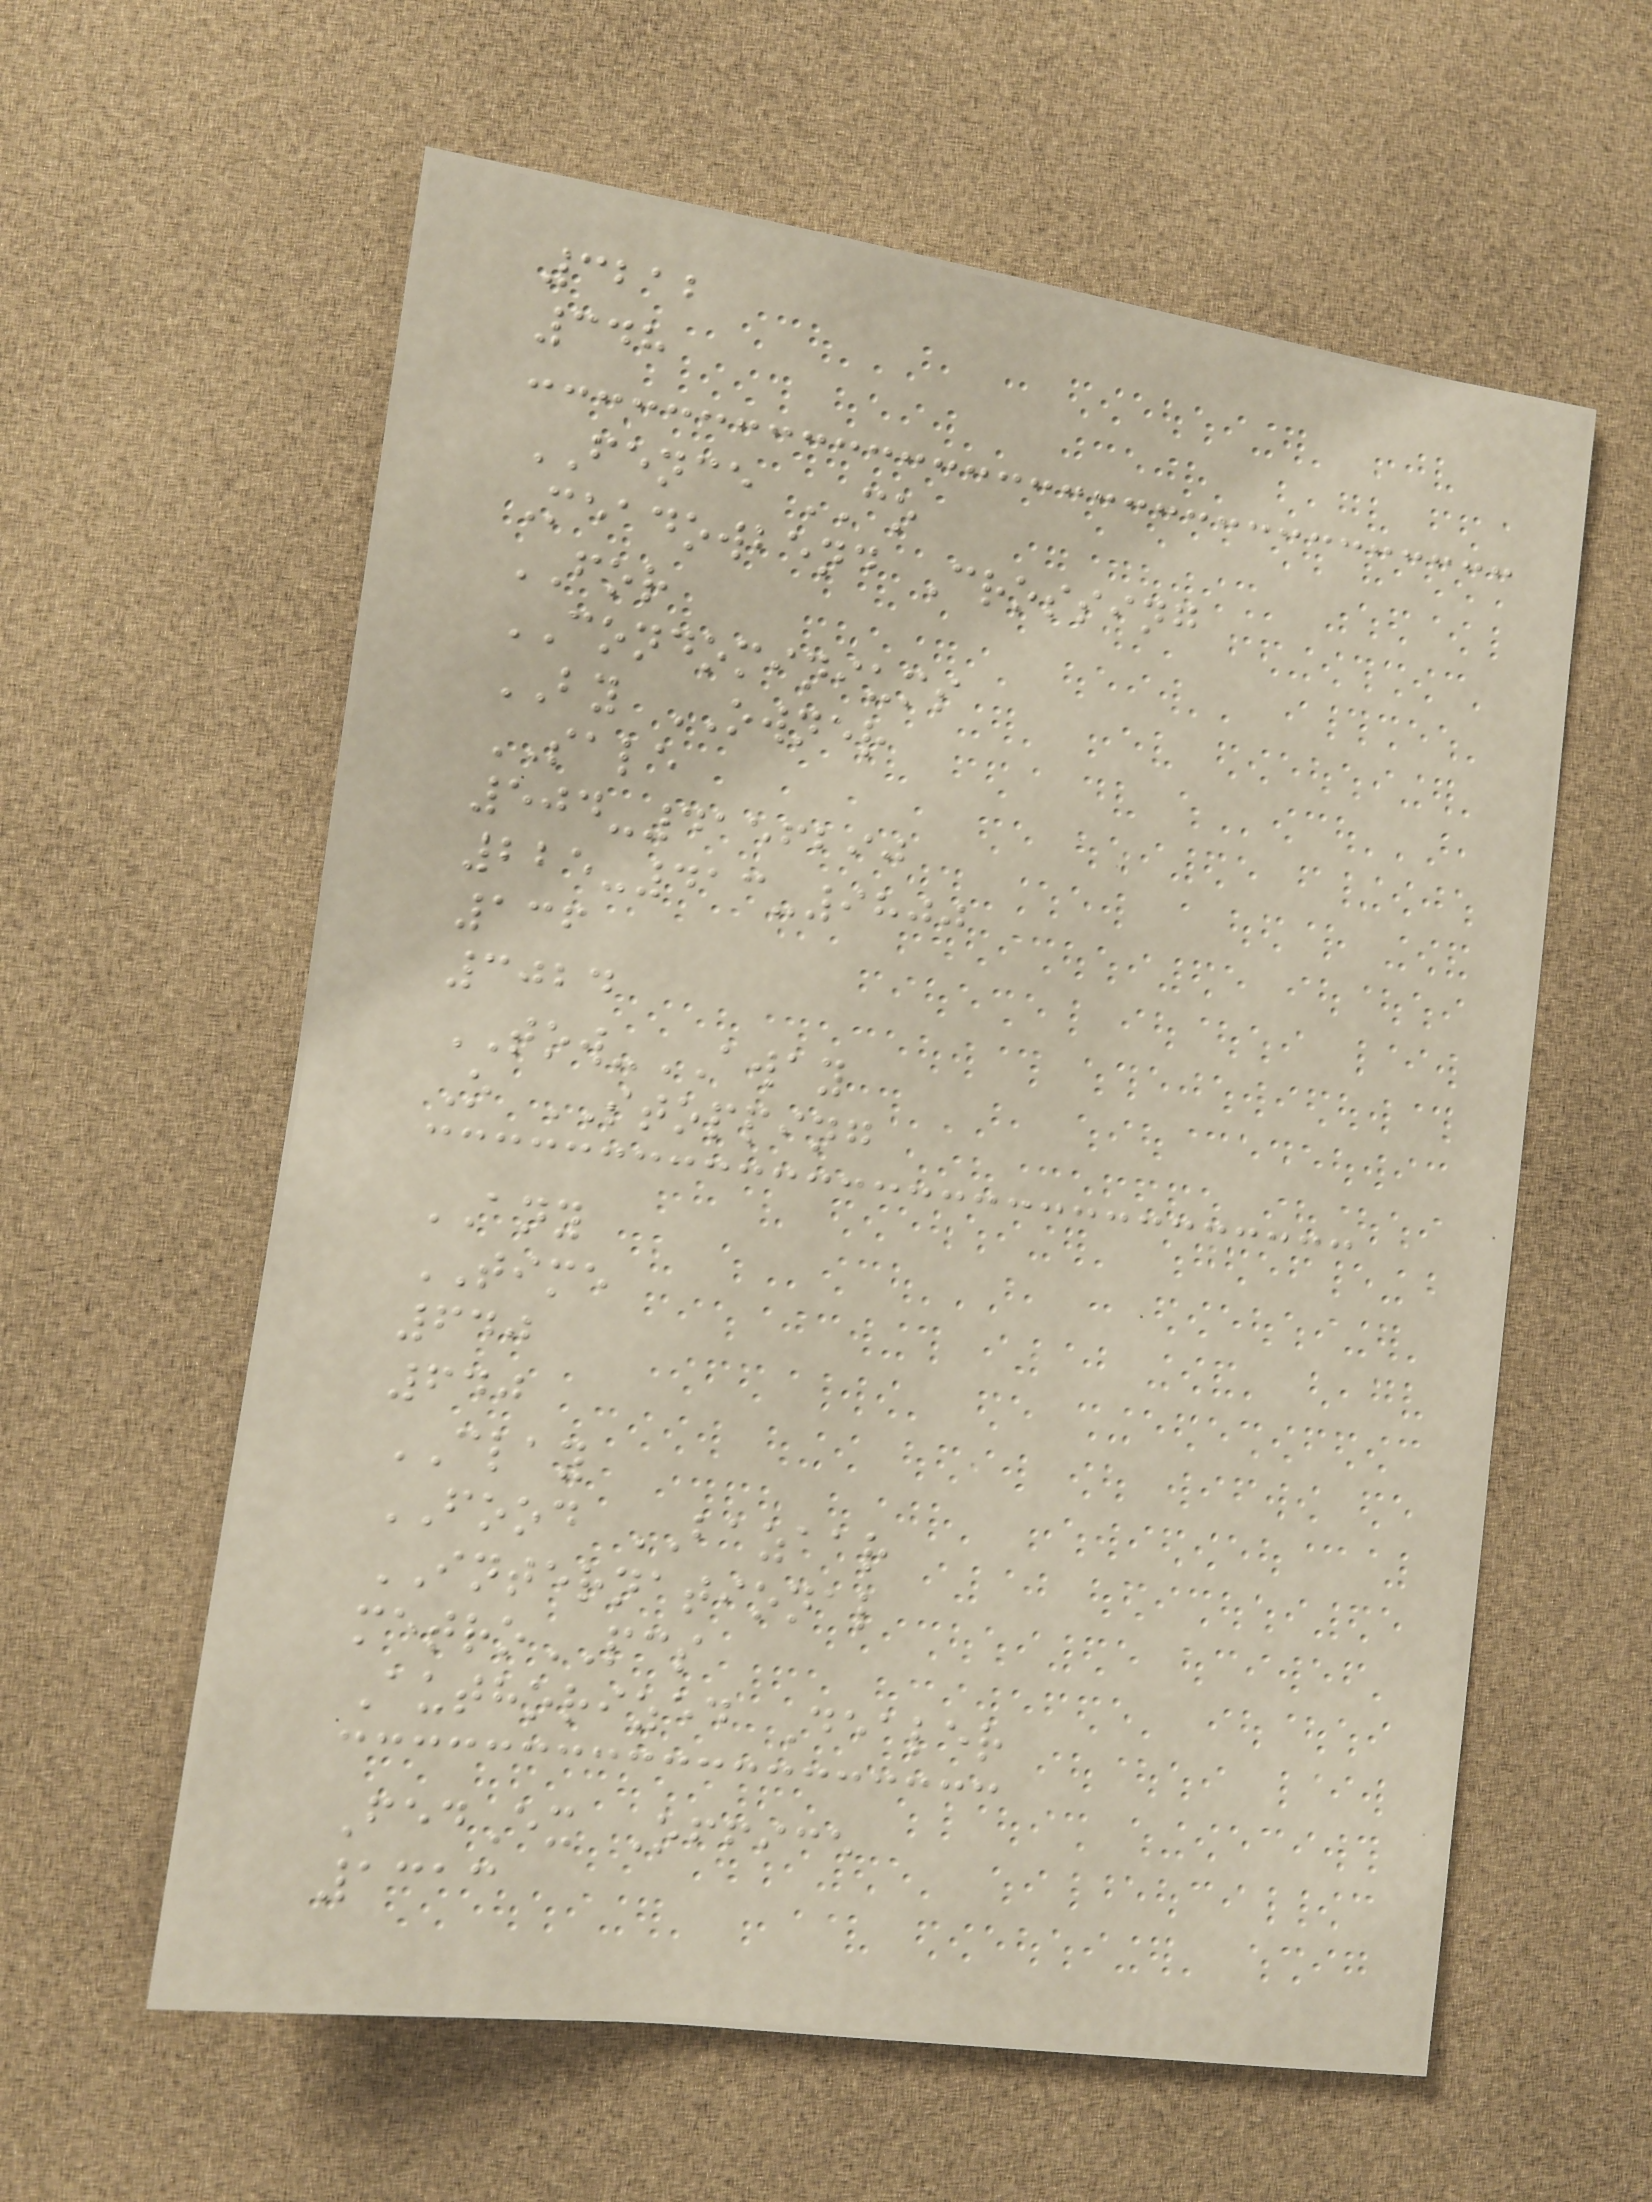3212
348
FENCE CO
Meadowbend Crossing
FOR
CONDOMINIUMS
BY OWNER
SALE
504-4156290
225-413-9800
136
3024
TOW-AWAY
O STOPPING
ANY
TIME
640
640
CLAY
FOOD BAZAAR
INTERNATIONAL
metroPCS
Authorized Dealer
FedEx Office
1313
